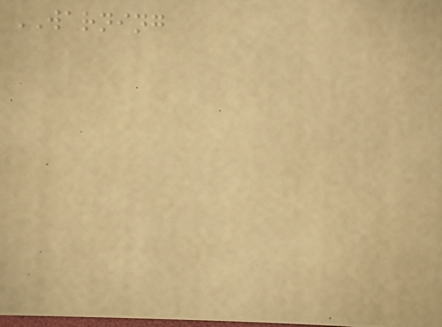WARNING
